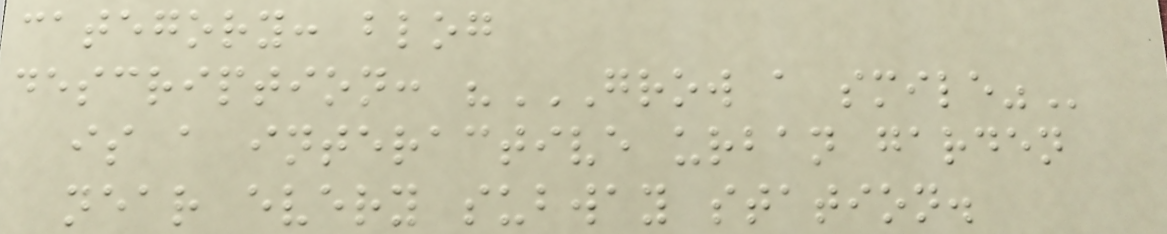category: blog
description: "GROW A SMILE"
is a interactive urban garden
near every subway station.
